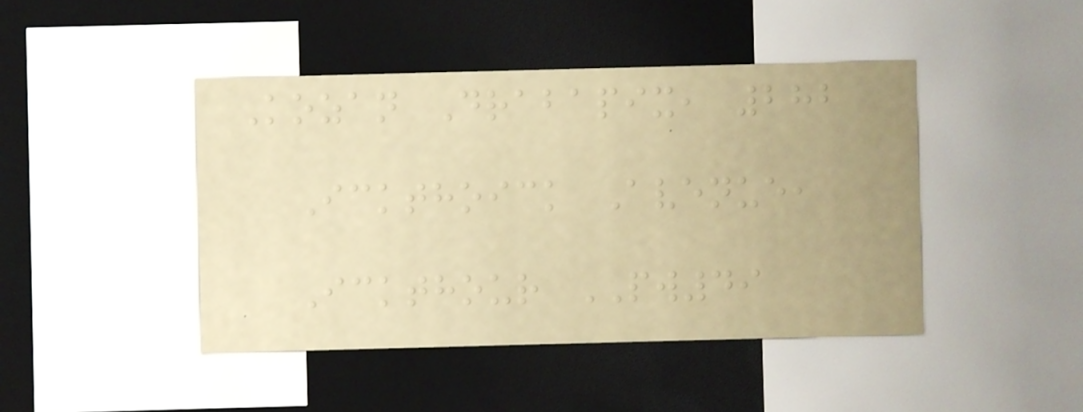Kozan Drabapix, 282
Ickthoick Avenue,
Ickthour PW49
